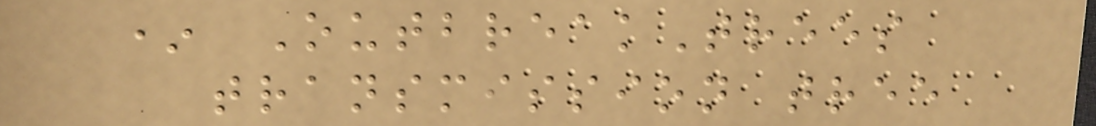* OutbreakTrees
transmission tree
